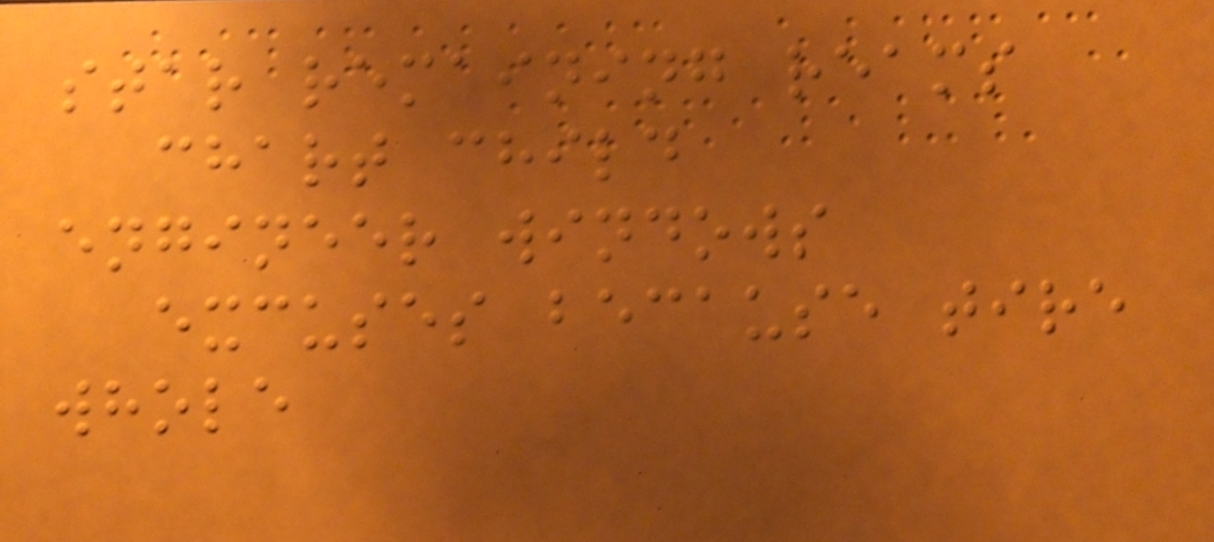star remaining reams
chart child
engineer windows
excuses because tire
whole
